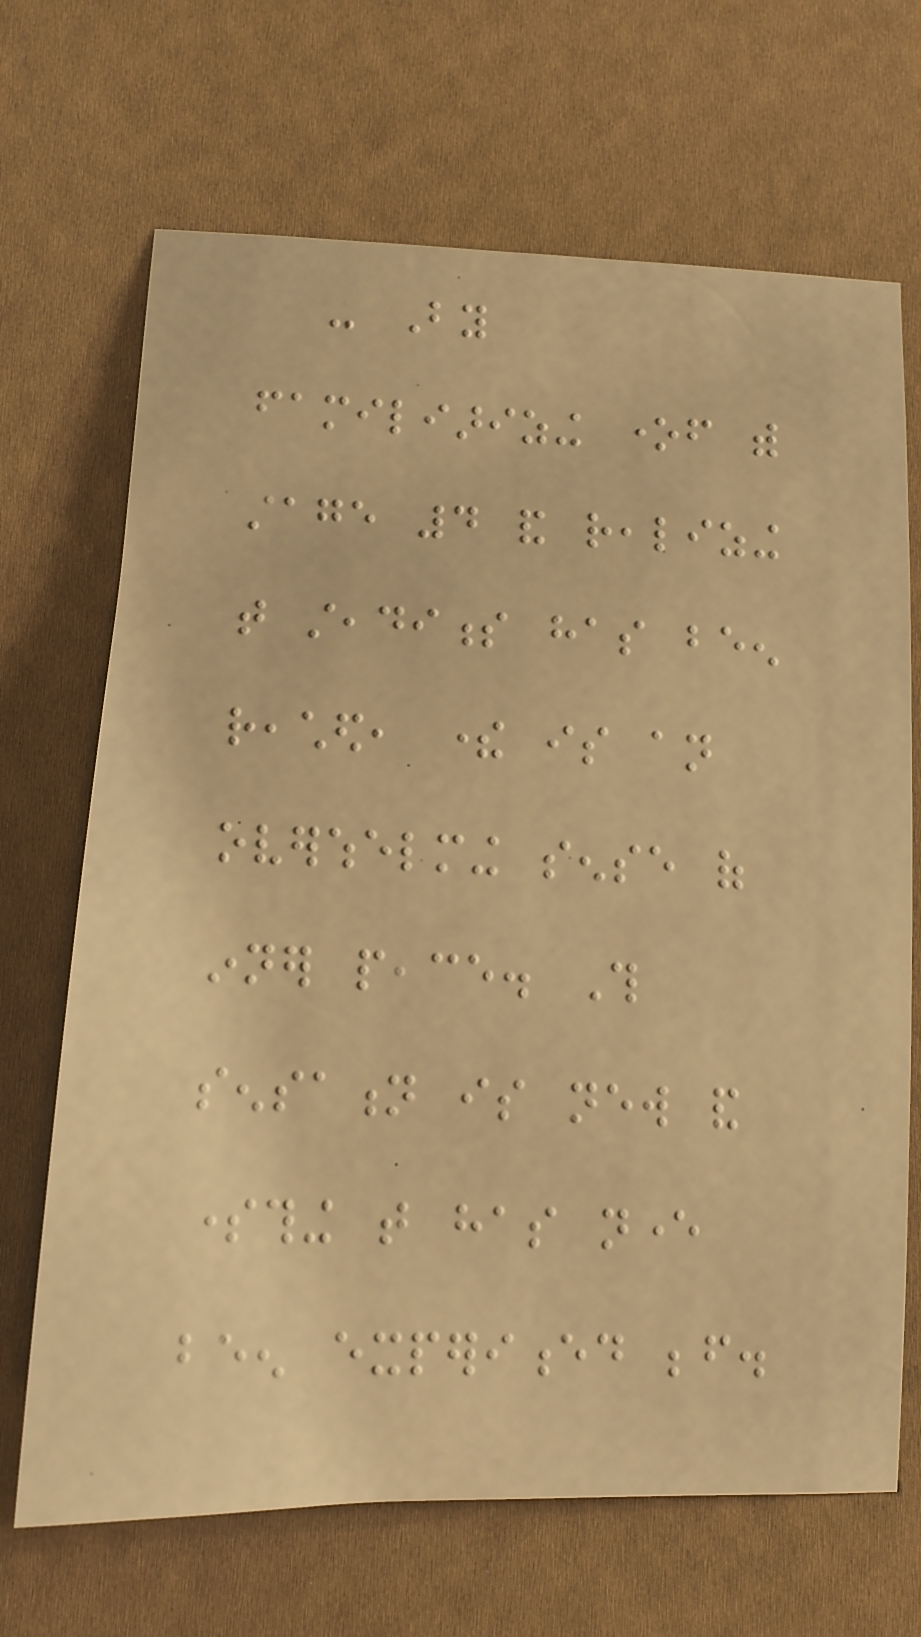- By
familiarizing oneself with
stage 4 and realizing
that steadiness has been
reached, there is an
overwhelming sense of
inner peace. This
sensation is new and
something that has never
been experienced before.
